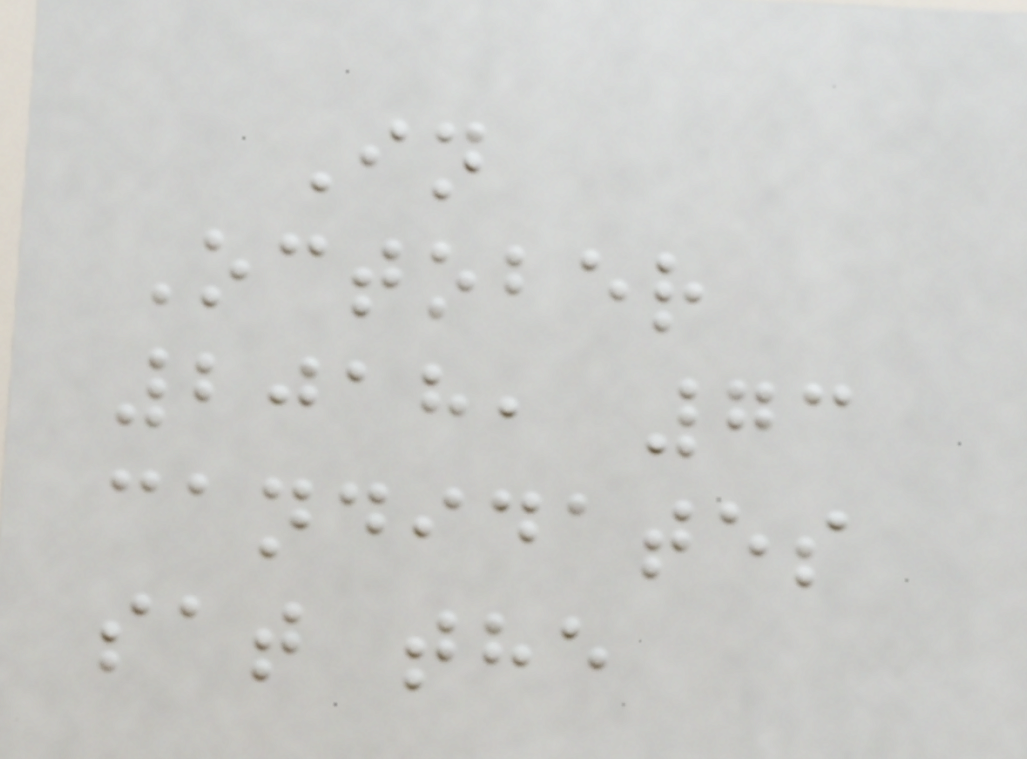In
October
2018, 73
candidates
sat the
